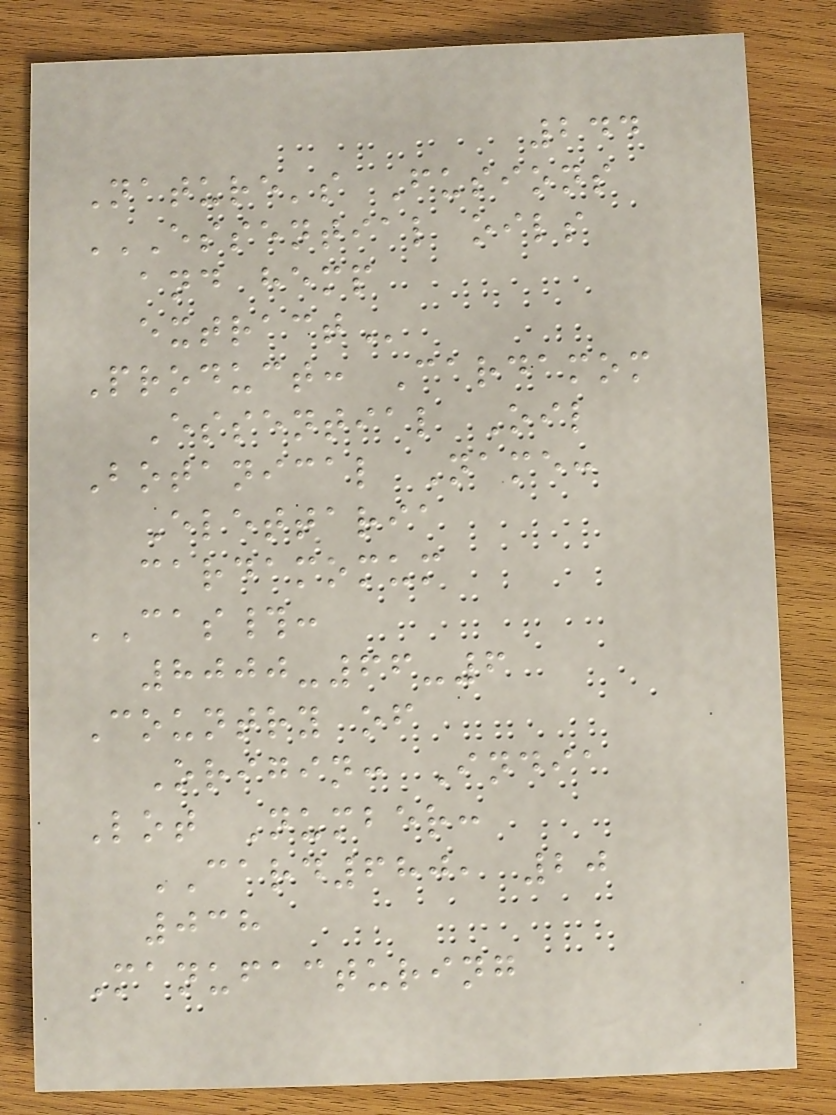244
Nature's Fusions
ESSENTIAL OILS
AND HEMP
EXTRACT
Product: Cardamom
Essential Oil
Botanical Name:
Elettaria
cardamomum
CAS#:
8000-66-6
Country of
Origin: India
Lot Number:
CARD680, 20
038
Manufacturing
